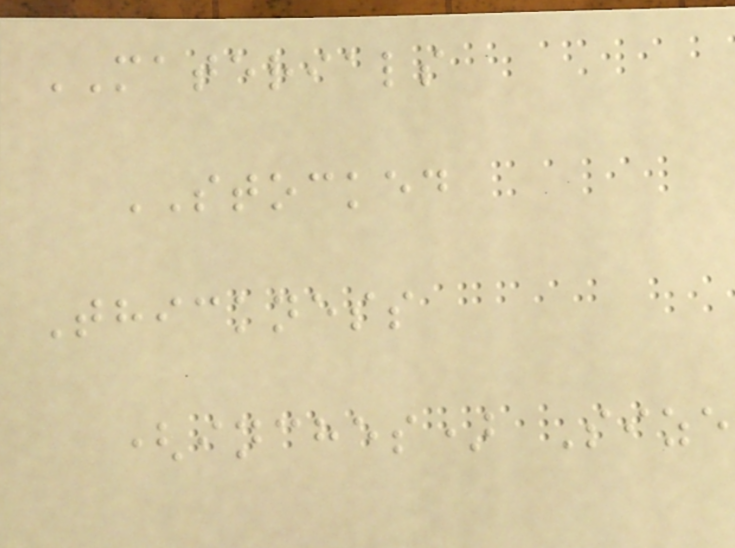MATERIALS
STOCKED
Thickness
(inches) Size
